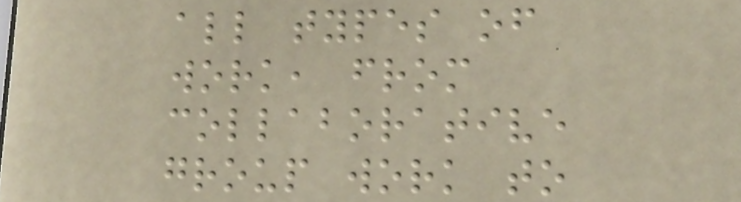all types of
work, from
collaborative
group work to
